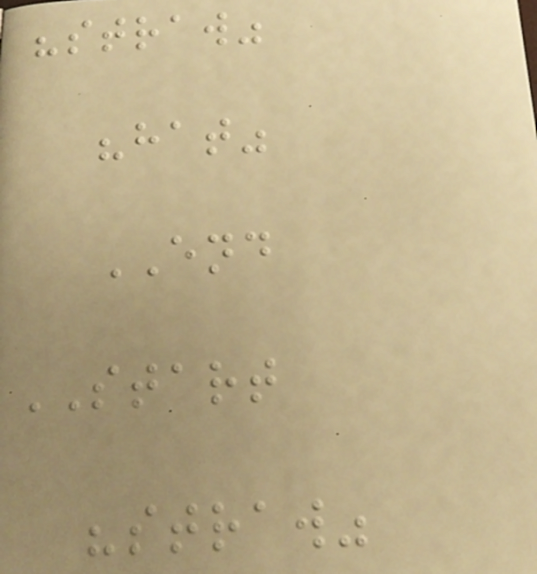"straw"
"hat"
END
START
"straw"
